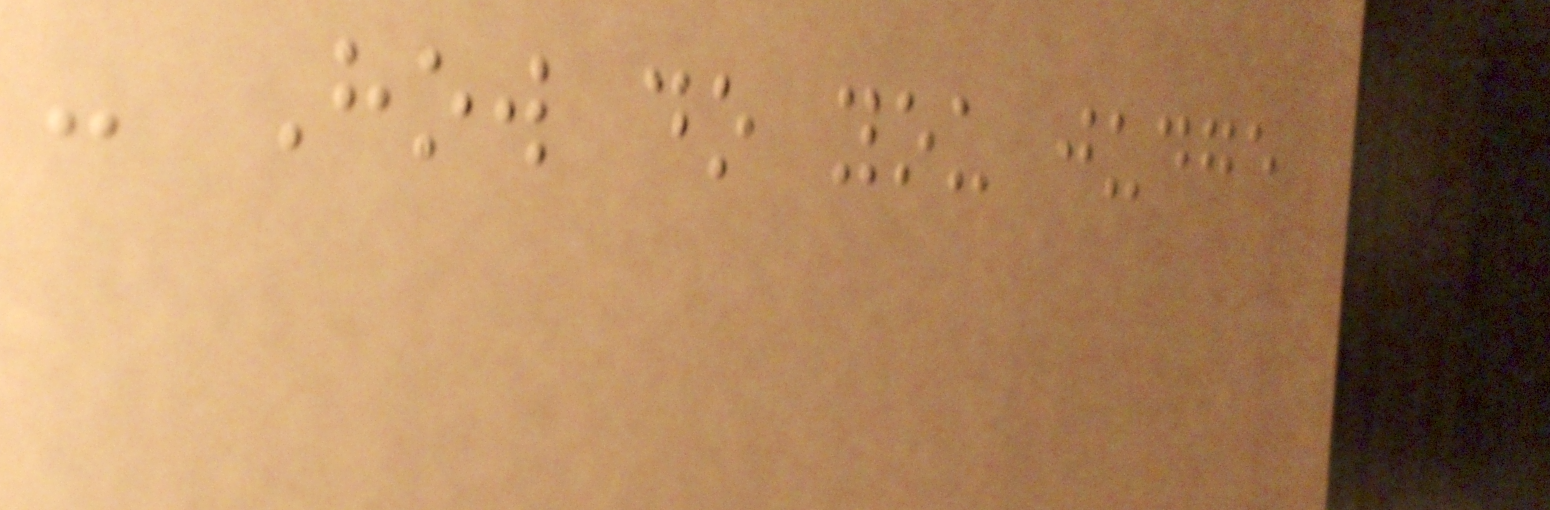- How do you judge
